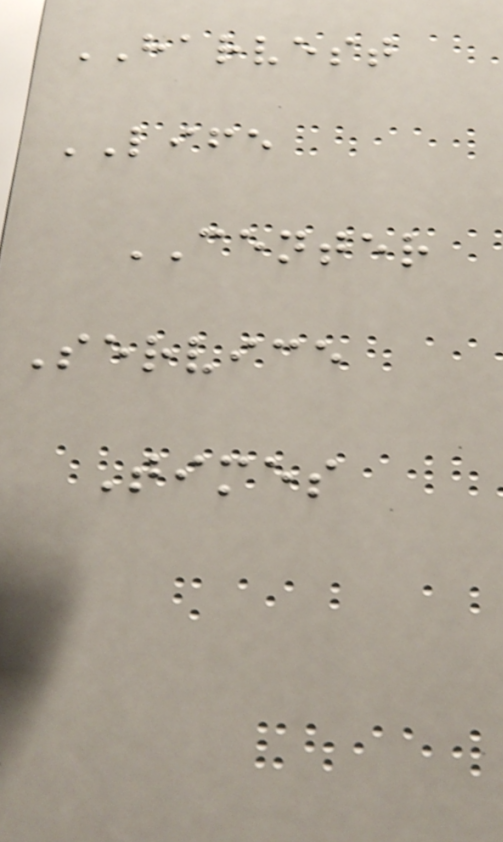HARVEST
LIFE
CENTER
Service
Times
